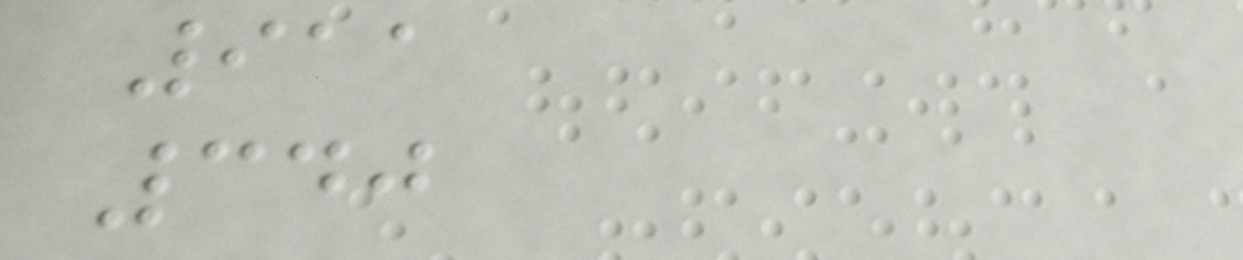911
340
